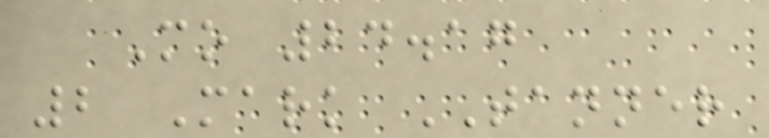Mo 24.17
2 Mark TANNER
